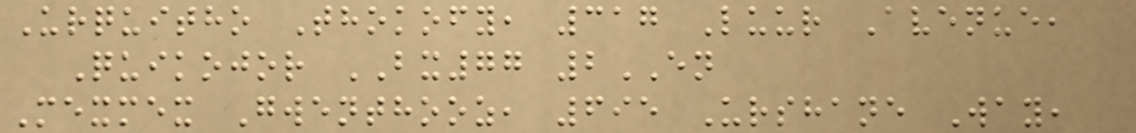Urquitho Thokofy, 317 Luur Avenue,
Quikojor BX77 2EN
Mexmex Gwenthooz, 695 Urshane Way,
